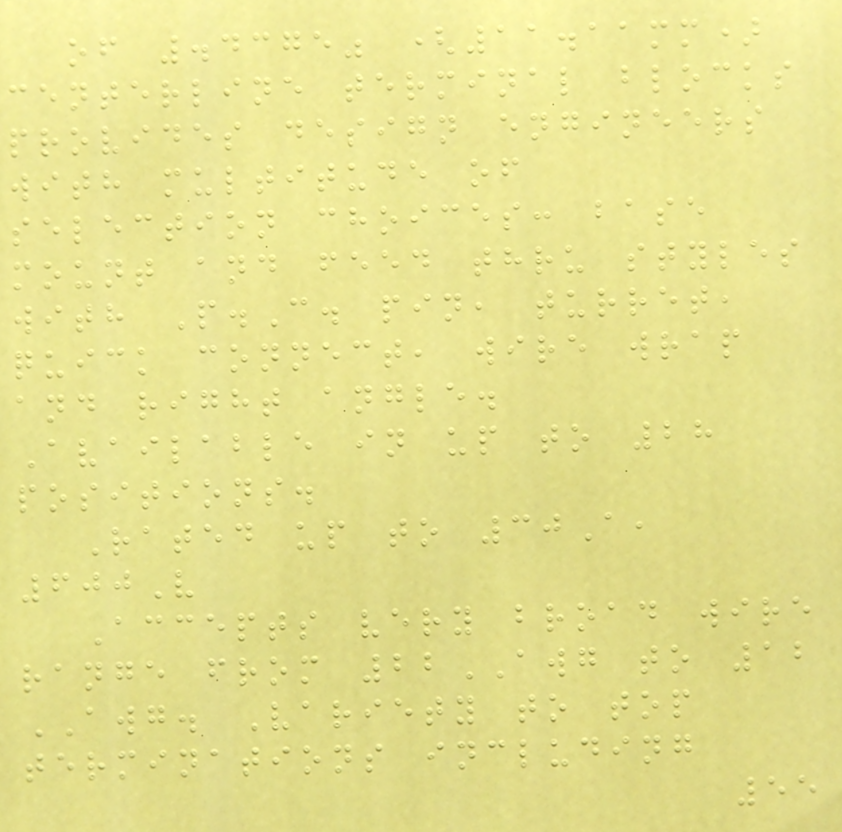of .4375" (11.11mm)
centerline terminal blocks
provides design engineers
with multitude of
selection choices: base
mount and feed thru styles
with P.C. pin, turret,
quick connect, wire wrap
and right angle.
Available in up to 28
positions.
Rated up to 30A,
600V
Accepts very broad wire
range from 22AWG to 12
AWG. Variety to top
terminations including
55
